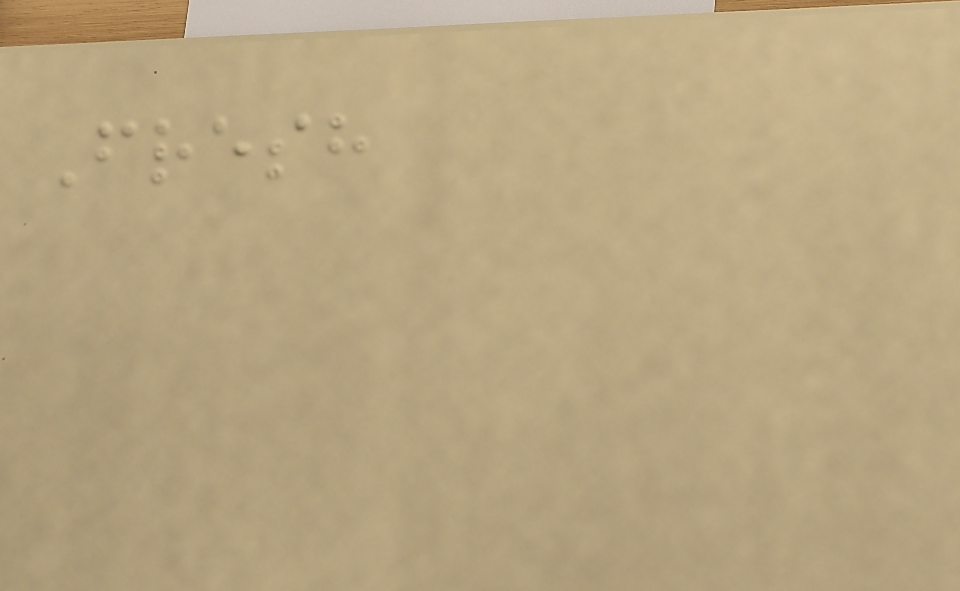Fresh
